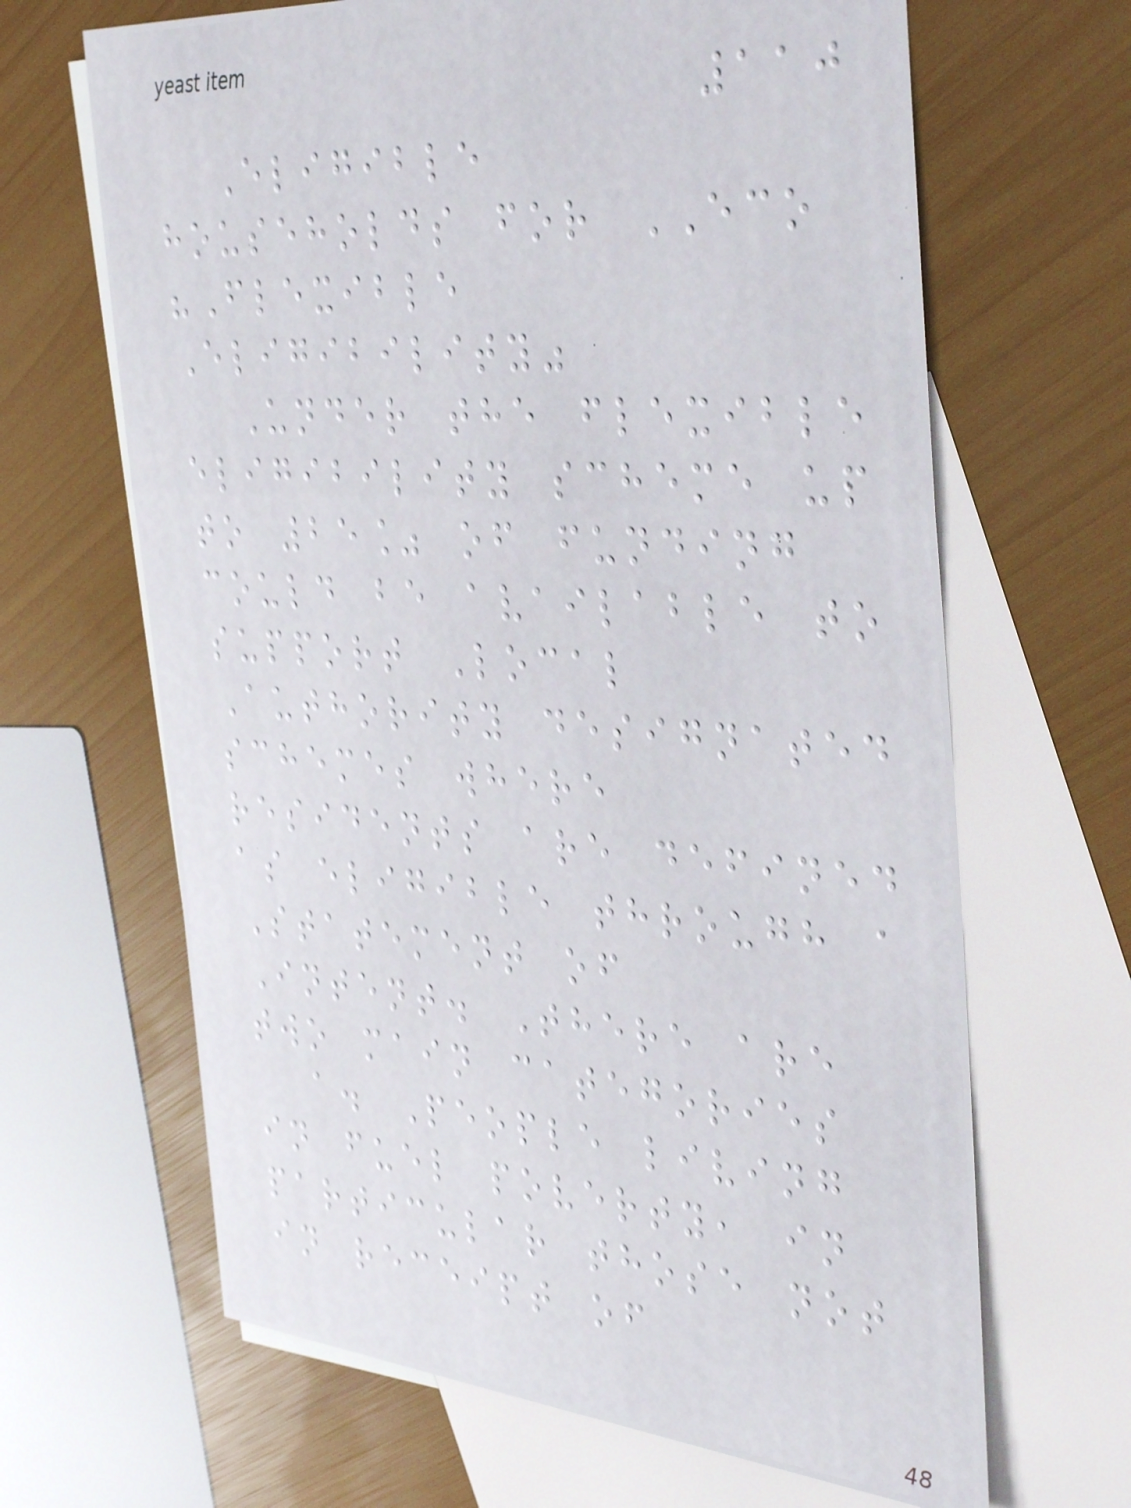110
Eligible
households for ECO
"Flexible
Eligibility"
Under the flexible
eligibility scheme up
to 25% of funding
could be available to
support Local
Authority designated
schemes where
residents are defined
as eligible through a
Statement of
Intent. There are
two main categories
a. People living
in fuel poverty, in
particular those not
in receipt of
